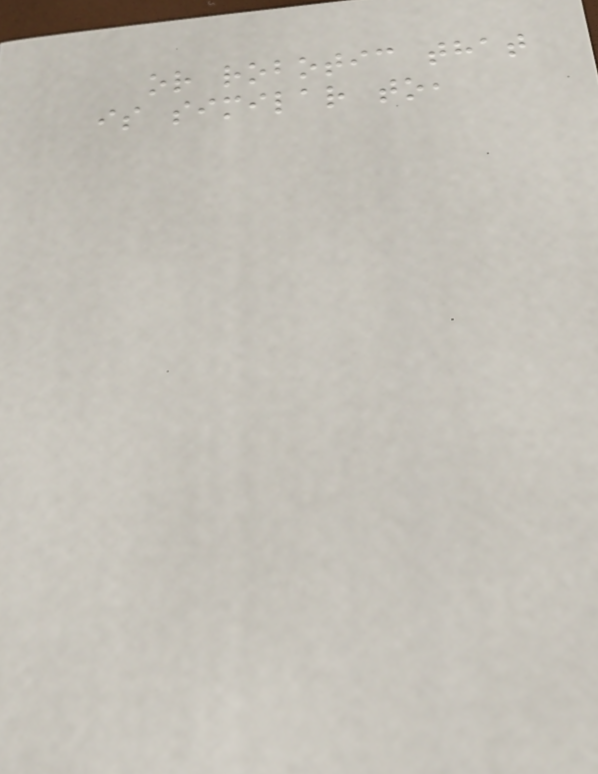or robotic that
is similar to,
